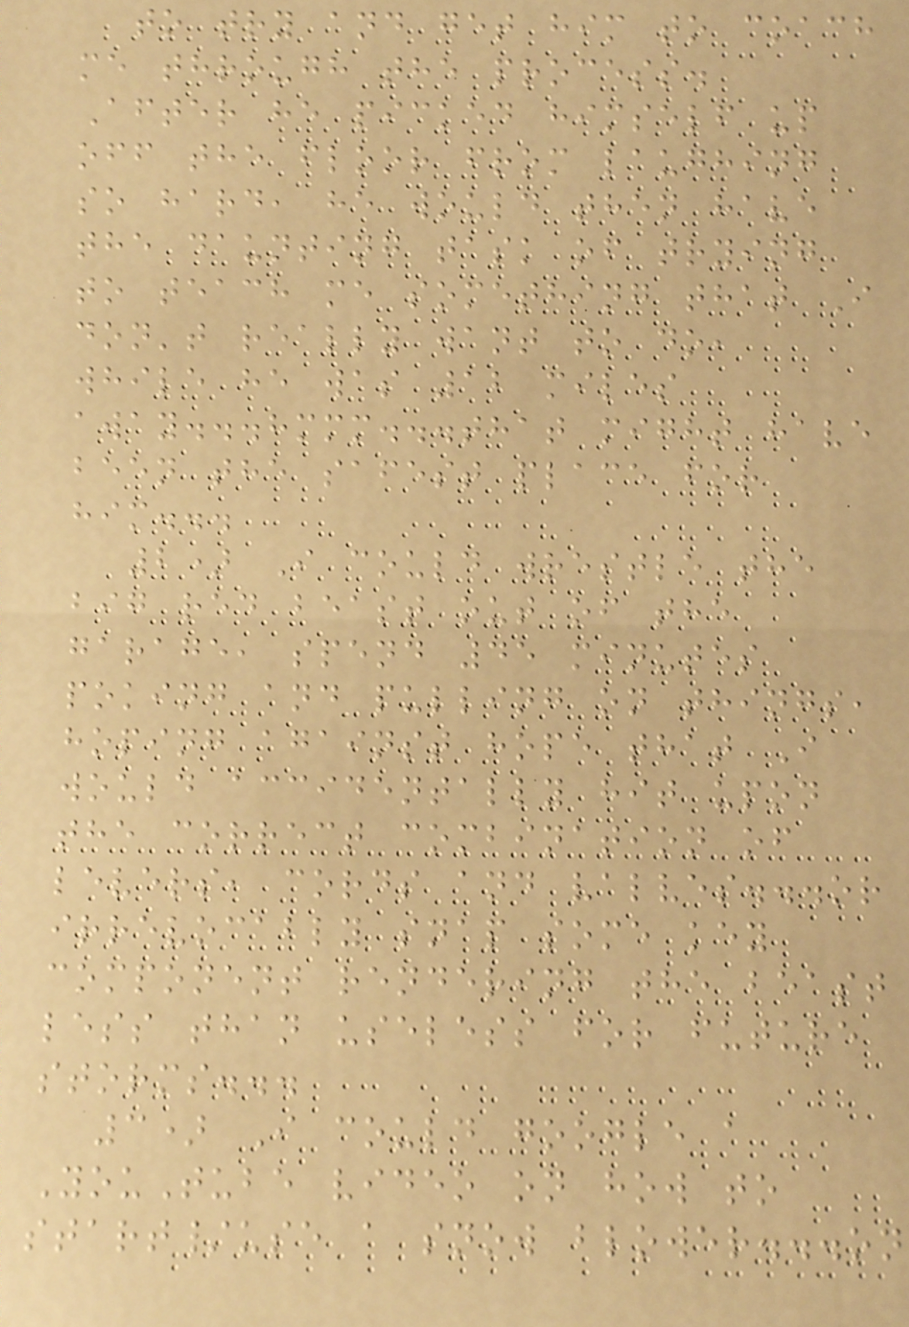to try and get him to coach
me through the process.
After he picked himself up
off the floor from laughing
so hard, he would then have
the daunting task of trying
to teach me something that I
don't really want to do,
while he was 12 miles
away...hmmm...that might have
been the safest place for
him...
2) I could wrestle the
big red beast out of the
garage, spend 45 minutes
poking and pulling on things,
hoping against hope that I
would accidentally hit upon
the correct combination of
levers, cords and valves...or
irrevocably snap some key
component rendering the beast
less than useless for future
storms...
3) I could google a
YouTube video on how to
start/use a snow blower...on
